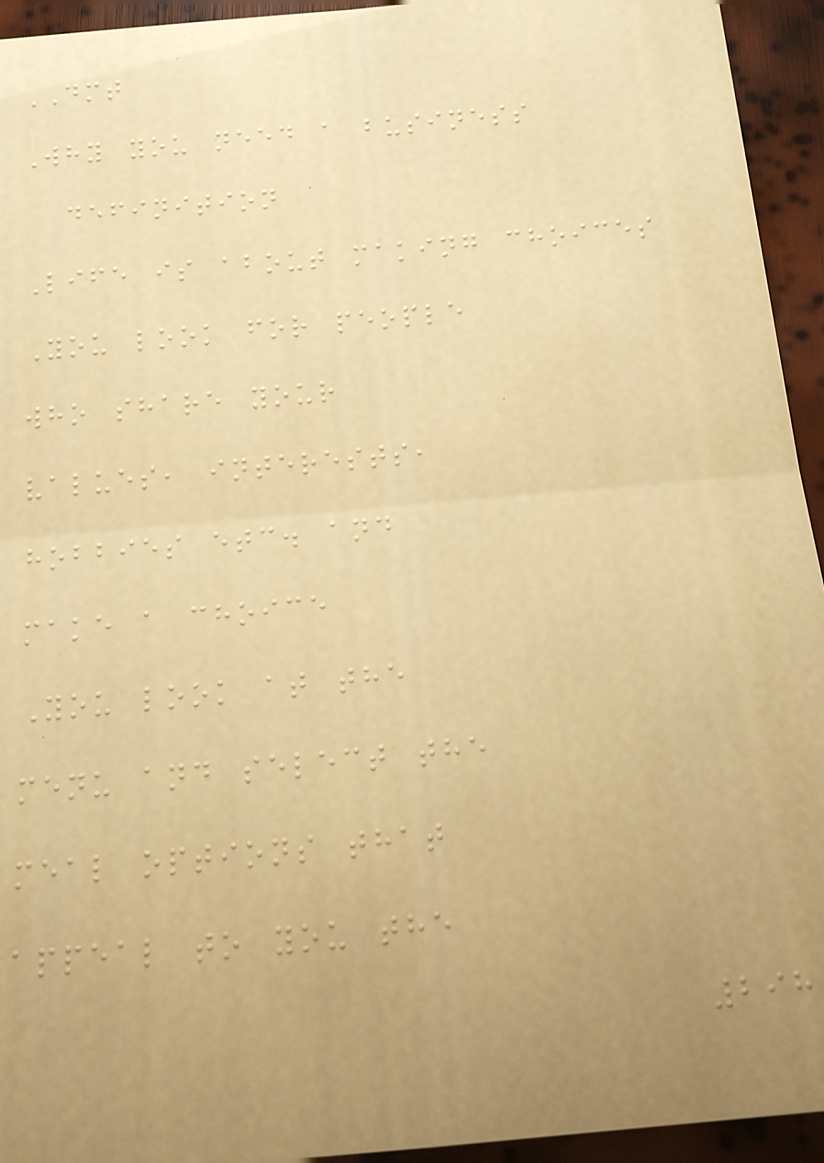DMT
Why you need a business
definition
Life is about making choices
You look for people
who share your
values, interests,
hobbies etc. and
make a choice
You look at the
menu and select the
meal options that
appeal to you the
298
